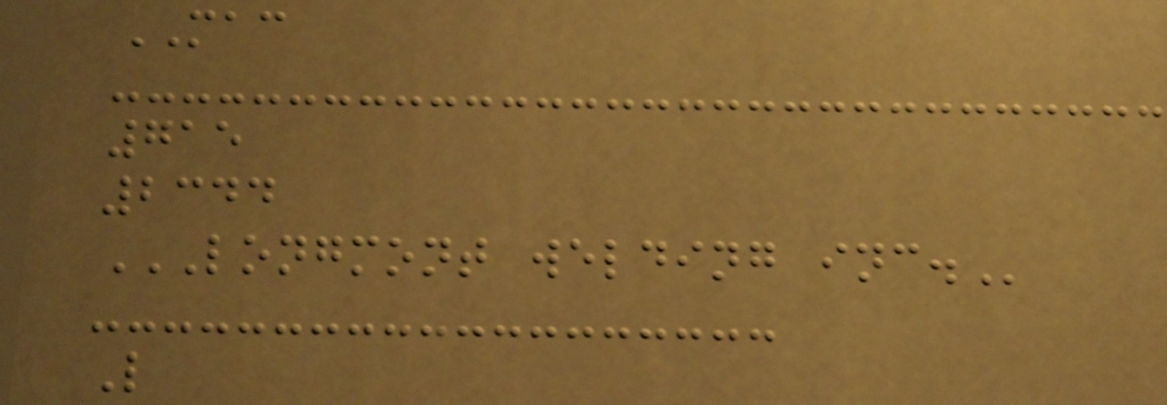MAC
715
2344
LONGMONT WELDING INC.
L
